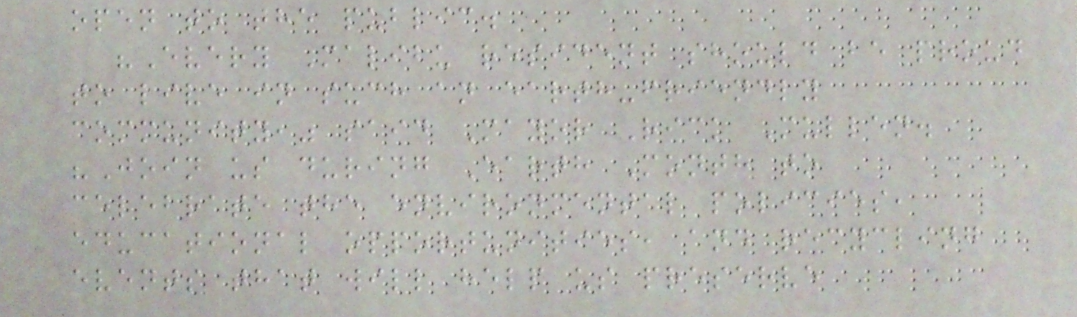open to the public.
"Every Malibu resident should be proud
to live in such an earth-friendly
community," said Mayor Rick Mullen.
"Join us during Earth Month to
celebrate the environmental policies,
educational opportunities, and recycling
events that will help us preserve
